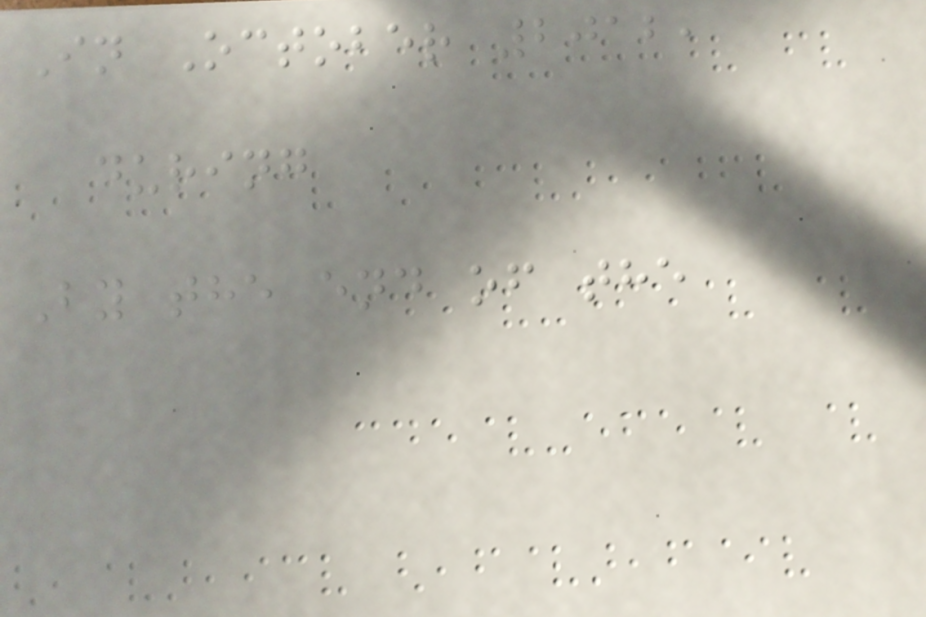In October 2012,
during
By the end of the
